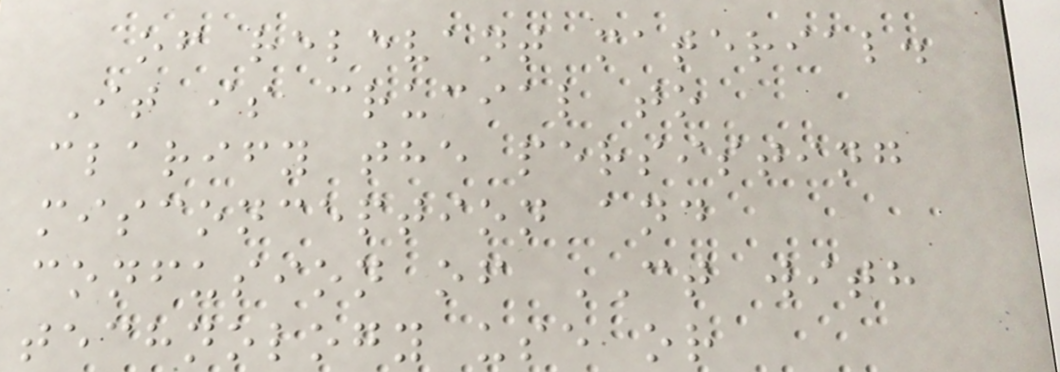of relevant material.
It is crucial to
clarify the persisting
misconception and
confusion of CT with
technology use or
